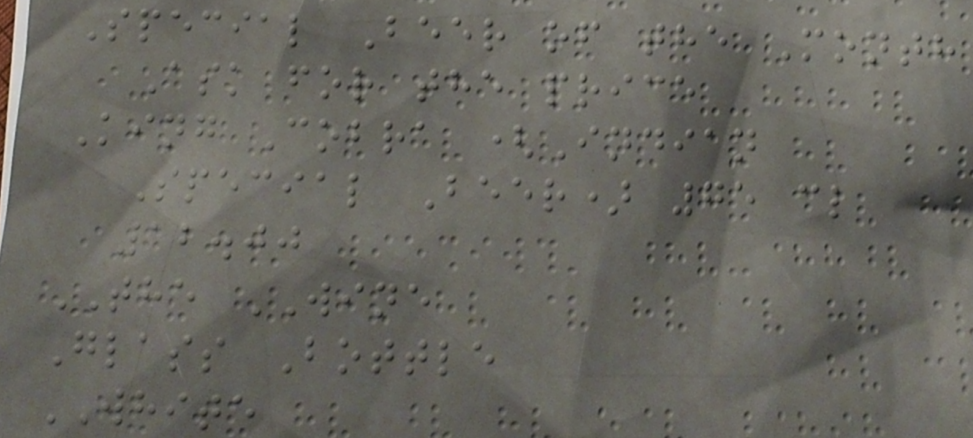Special Beer of the Month
Ask for the price
King Cobra (Indian
Special Beer) 75 cl
12.00
THE WINE
Glass Bottle
WHITE
